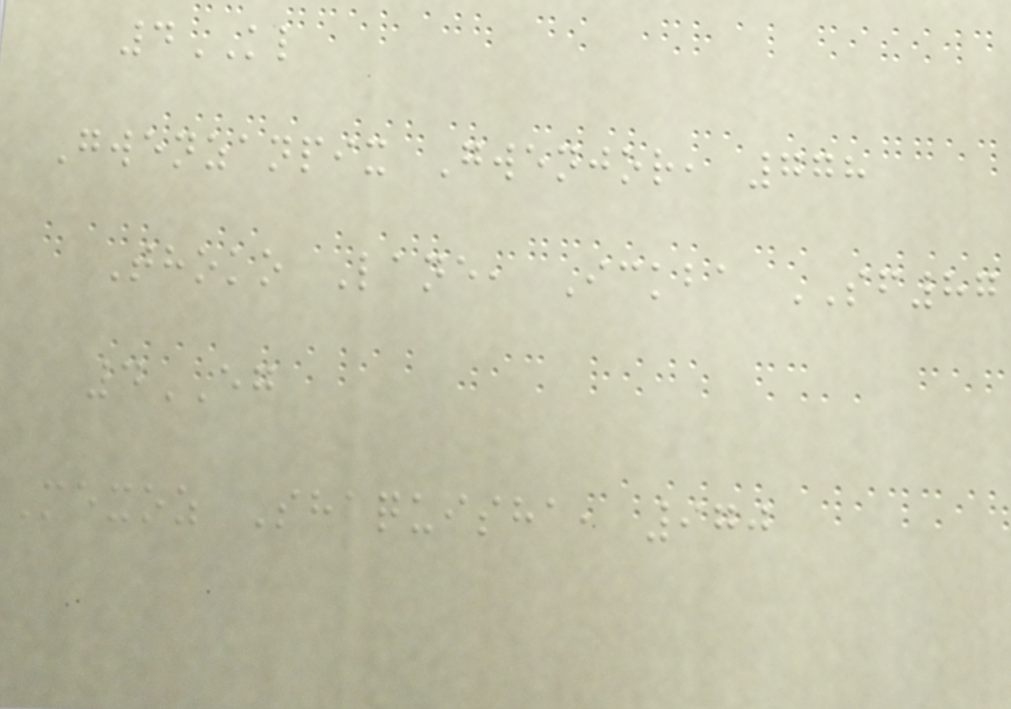4KL
Gwenzanpix Gwenjor, 778
Thoko Lane, Ickba SF87
4EG
Mexoz Shaquisha, 970
